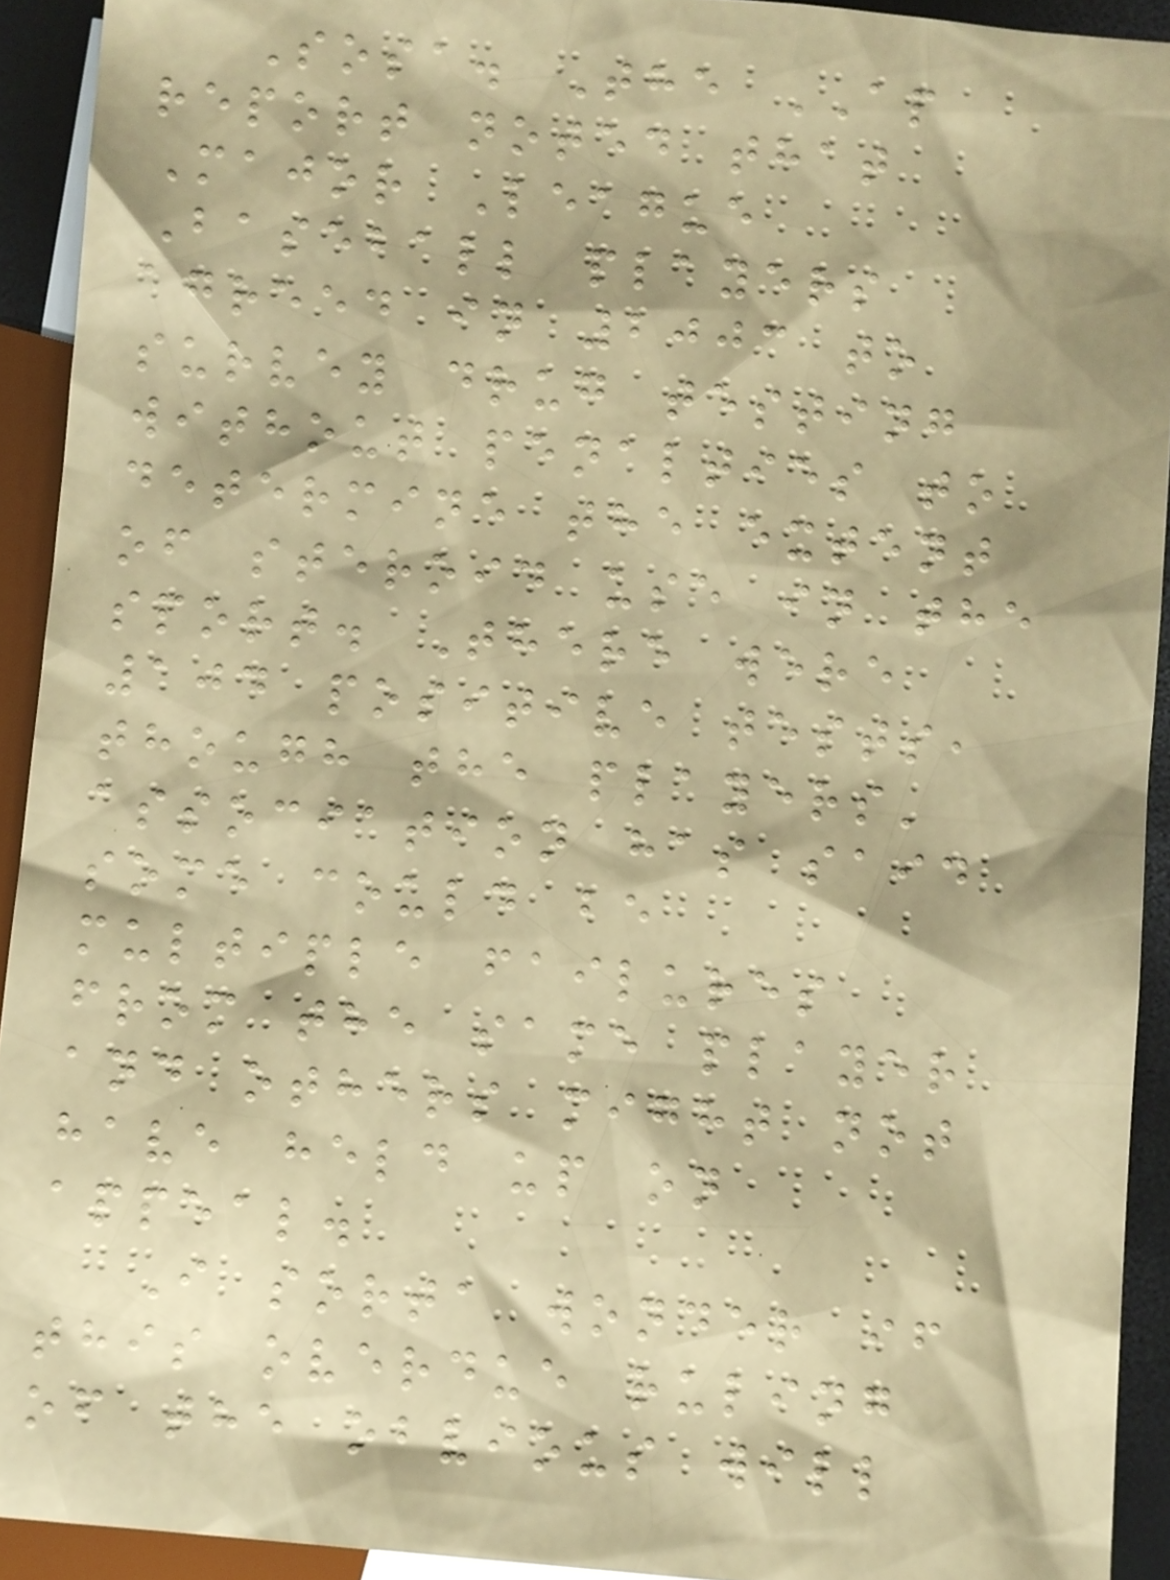Sosa. The AP
report noted that
Major League
Baseball players
agreed in 2003 to
survey drug testing
without penalties to
determine the extent
of steroid use in the
sport. There were
104 positive tests,
though the players'
association has said
some could be
multiple failures
from the same player
and others might not
have held up on
appeal.
I sorta wonder if
this overdue ruling
of the obvious will
